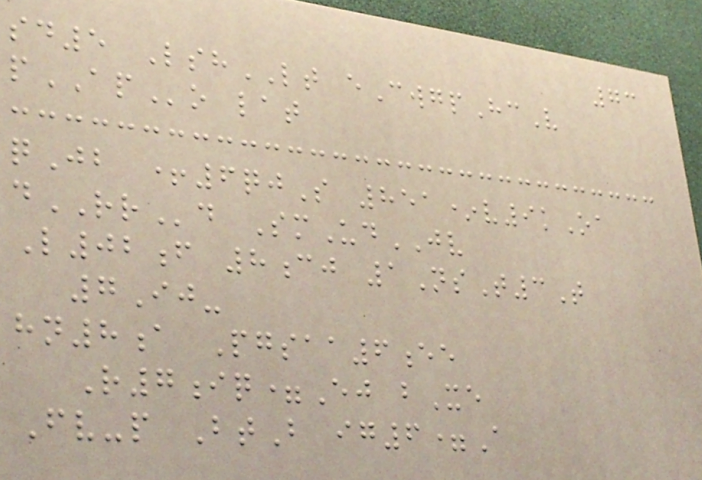73
sd5 LshLT eCwgpHcV
pAPo lat
qJb +6qjS 851*v9kOa
dRRd SmUdJV
L02f 8cj 1NsT3T
7Ij-
hn8a Pgsaa6ee
R7iq=Ej bXe
Fv-p BtB ig6=A
